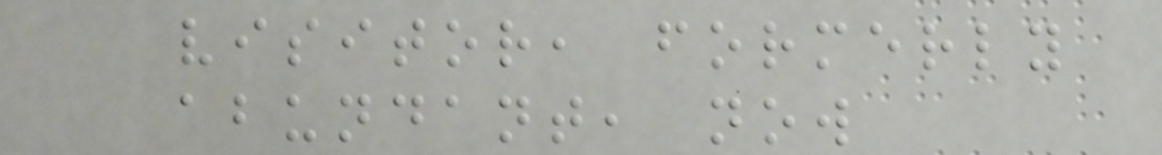visitor, formerly
abundant, now
